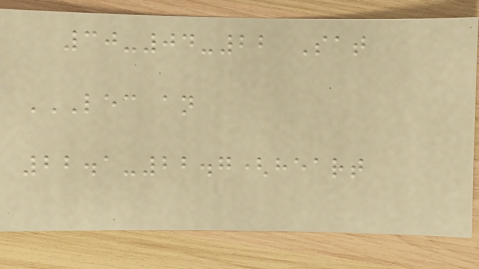30-04-22 Sat
LEC AN
22.1-22.7(HEART
